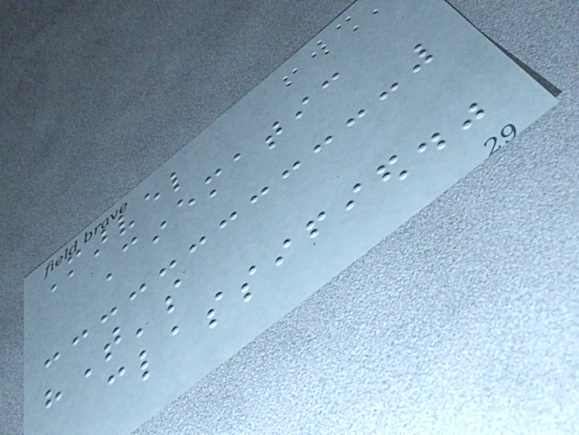Marvel
Cinematic
"That's
classified."
